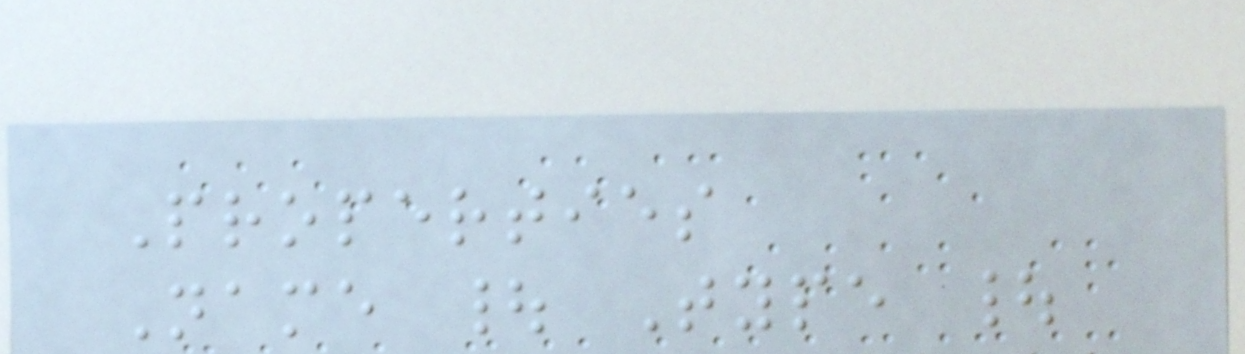Properties
Name | Type |
